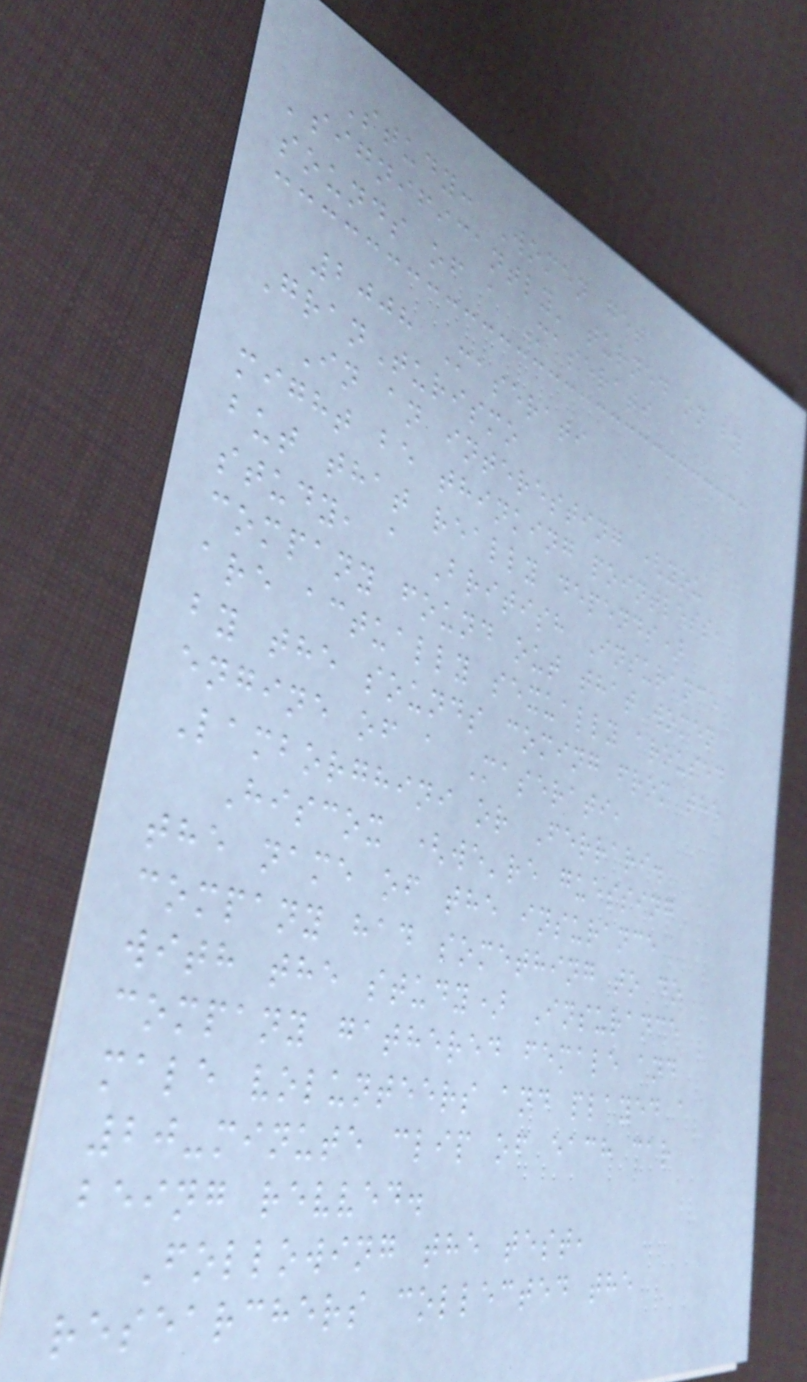Study: Women get
'significantly' turned on by
sounds of a Maserati
2008 Maserati
GranTurismo
In an interesting (you
might be thinking pointless,
but that really depends)
study, a British Insurance
company found out that women
are actually sexually aroused
by the sounds coming from the
engine of a Maserati,
Lamborghini or Ferrari.
Hiscox (we're guessing
the name of the insurance
company had something to do
with the study) Insurance
company gathered female and
male volunteers and played a
20-minute clip of each car
being revved.
Following the test,
researchers collected the
